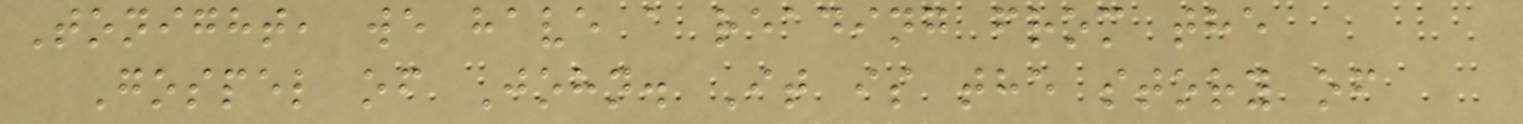Tonight, we have a reading from the
Gospel of John. It is the story of
